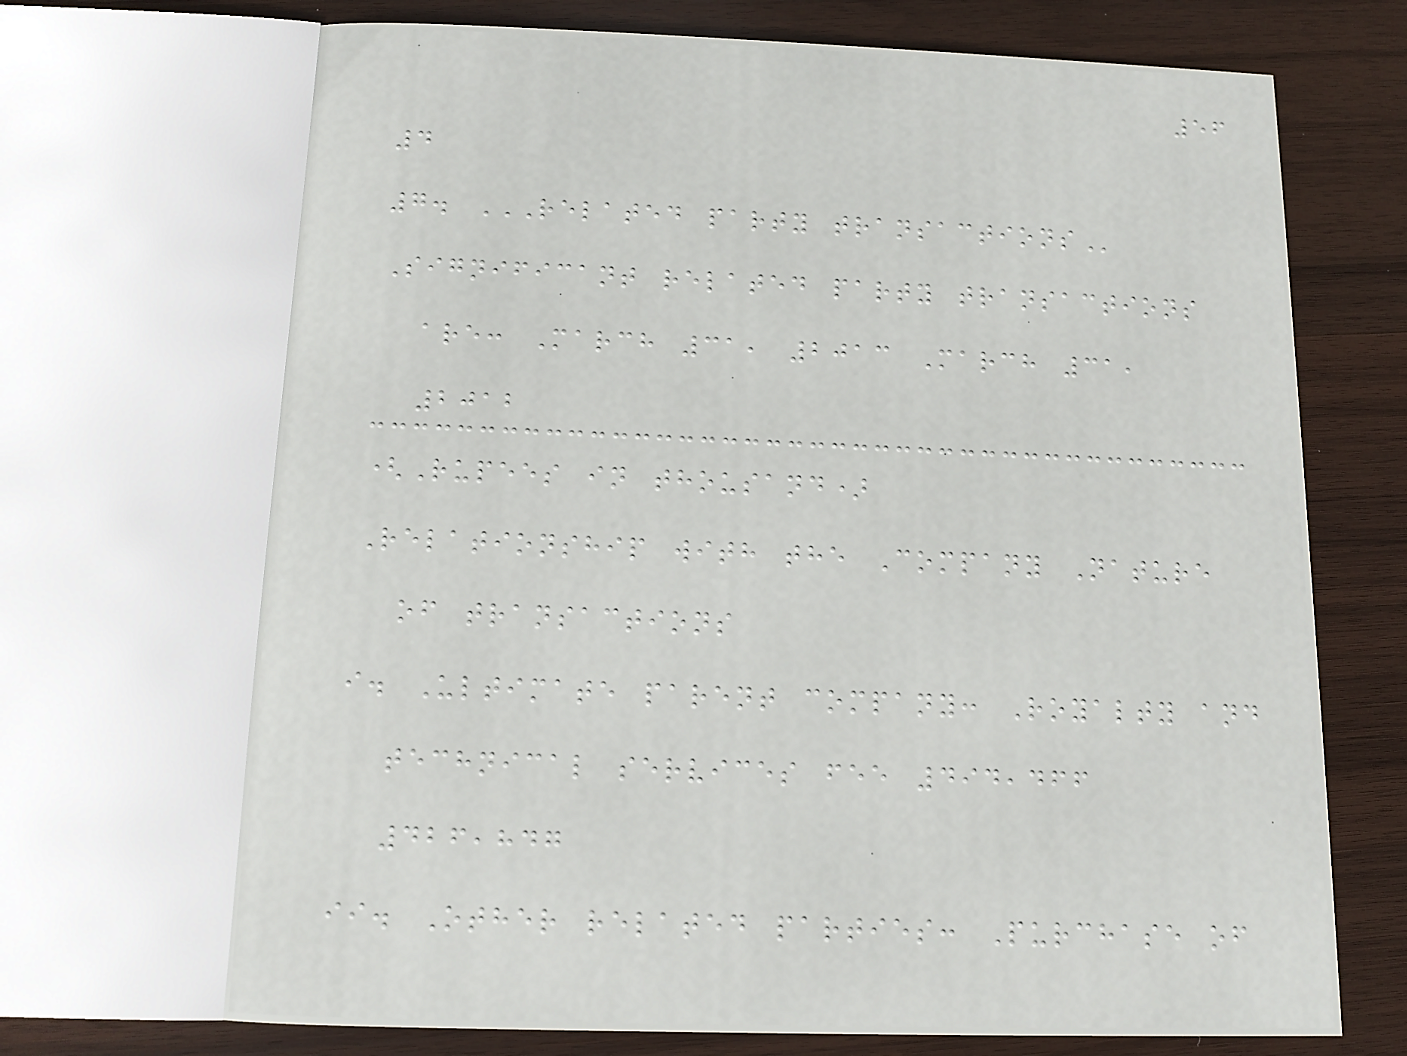56
4
7. RELATED PARTY TRANSACTIONS
Significant related party transactions
are: March 31, 2013 March 31,
2012
(Rupees in thousand)
Relationship with the Company Nature
of transactions
i. Ultimate parent company: Royalty and
technical services fee 494,466
426,847
ii. Other related parties: Purchase of
